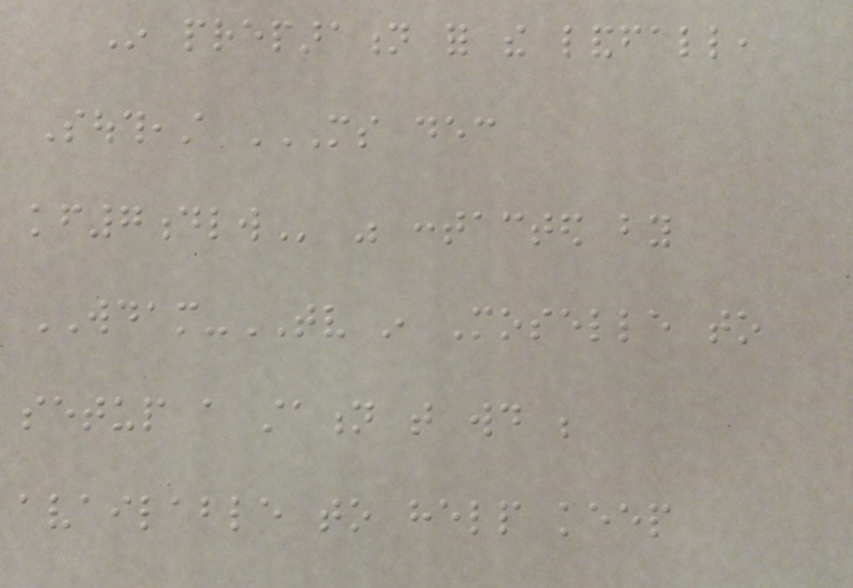In preparation for the landfall,
Southeast MS DEC
KF7DLW was contacted by
WDAM-TV in Moselle to
setup a station that would be
available to help keep
